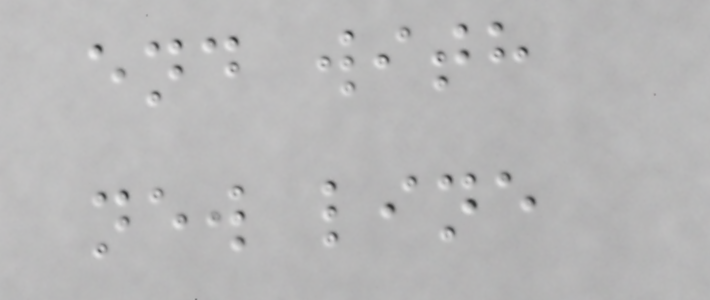end with
new line
